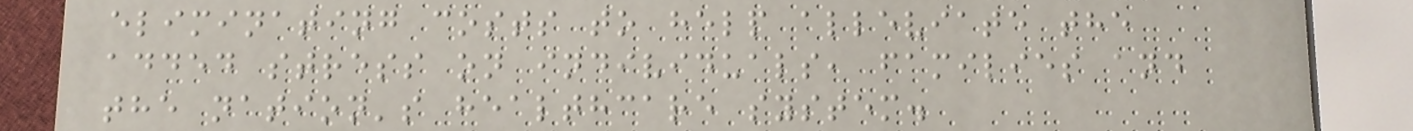eliminating costs to help alleviate the
added stress on individuals, families and
the nation's healthcare system.
